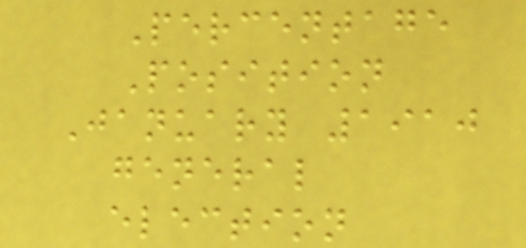Percentage
Position
January 1910
general
election
